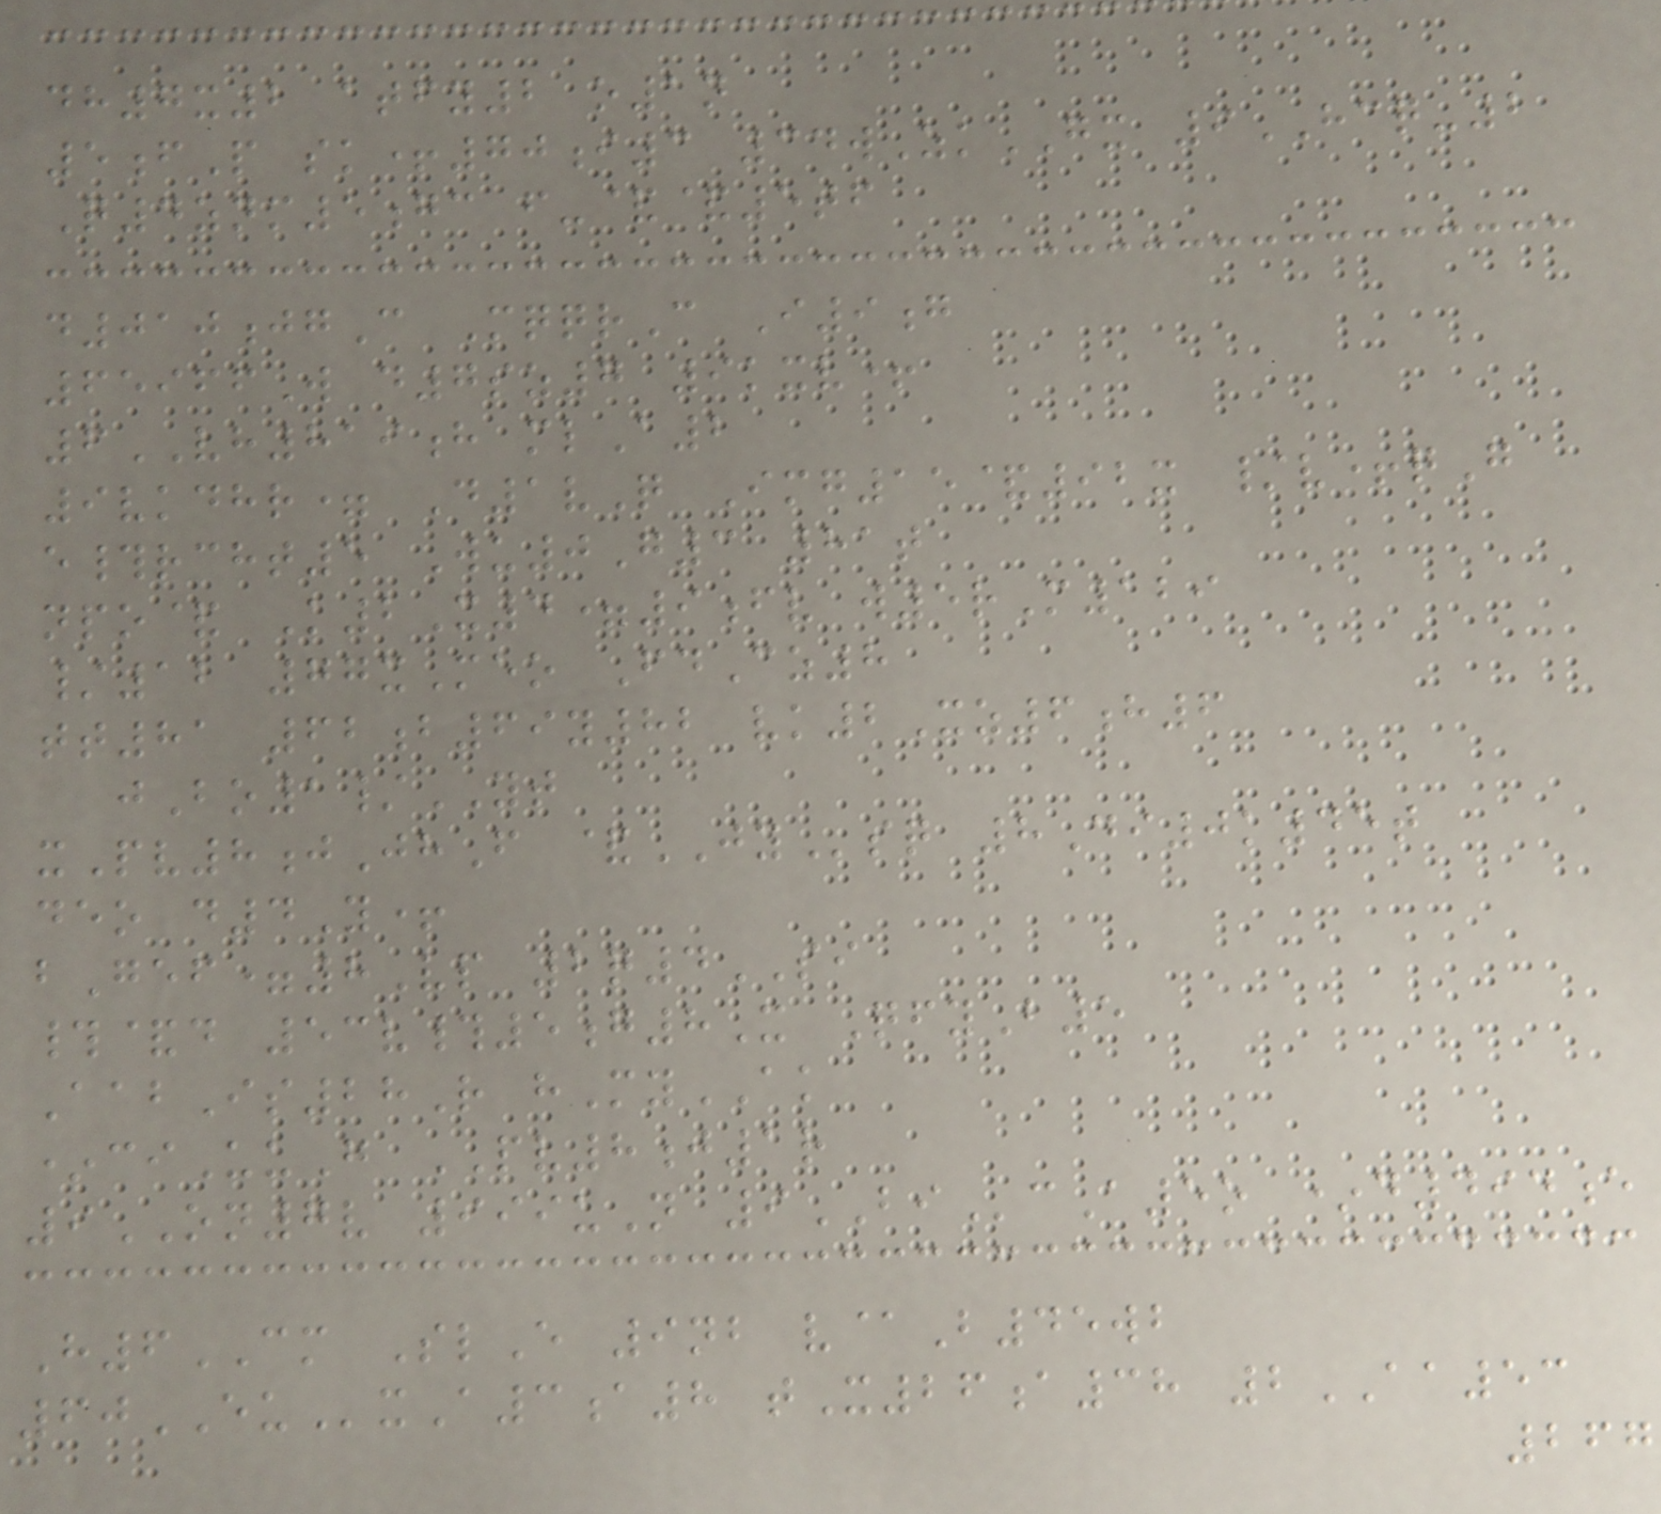dh7x2 atfy2 o1n
5fP sk+70i3 34wZkGX 9HCQ-2
Q4znm5gc f-&&5tf
d010jgC MqqrC I9g
65966W d7sz7 9kxv+
6VH819h mlA2
9vkdhr= D1vQ Img15&92x /v+qG
e#rcht5 Wu0G3 81t
npo& K2X4=9fv w5rM129
/12 77xMeo FdCz8
tt81 62b69y82 vk2Xz6h6
jBo1/YT
xPv8jJhF &JYsq 8Di0k45t
deo d4Y+
bGef=8Vp 2q4SI
#&d 53v#5g8X QfyB5
AabIs28R hMyAK
*ciUuG PV8j1r
9ON7v 999uN 9BIcA5o *d494e
H6CM SlE 9nb v@B45wb
60EUxA3a8 tX26a38 2AA53
267
